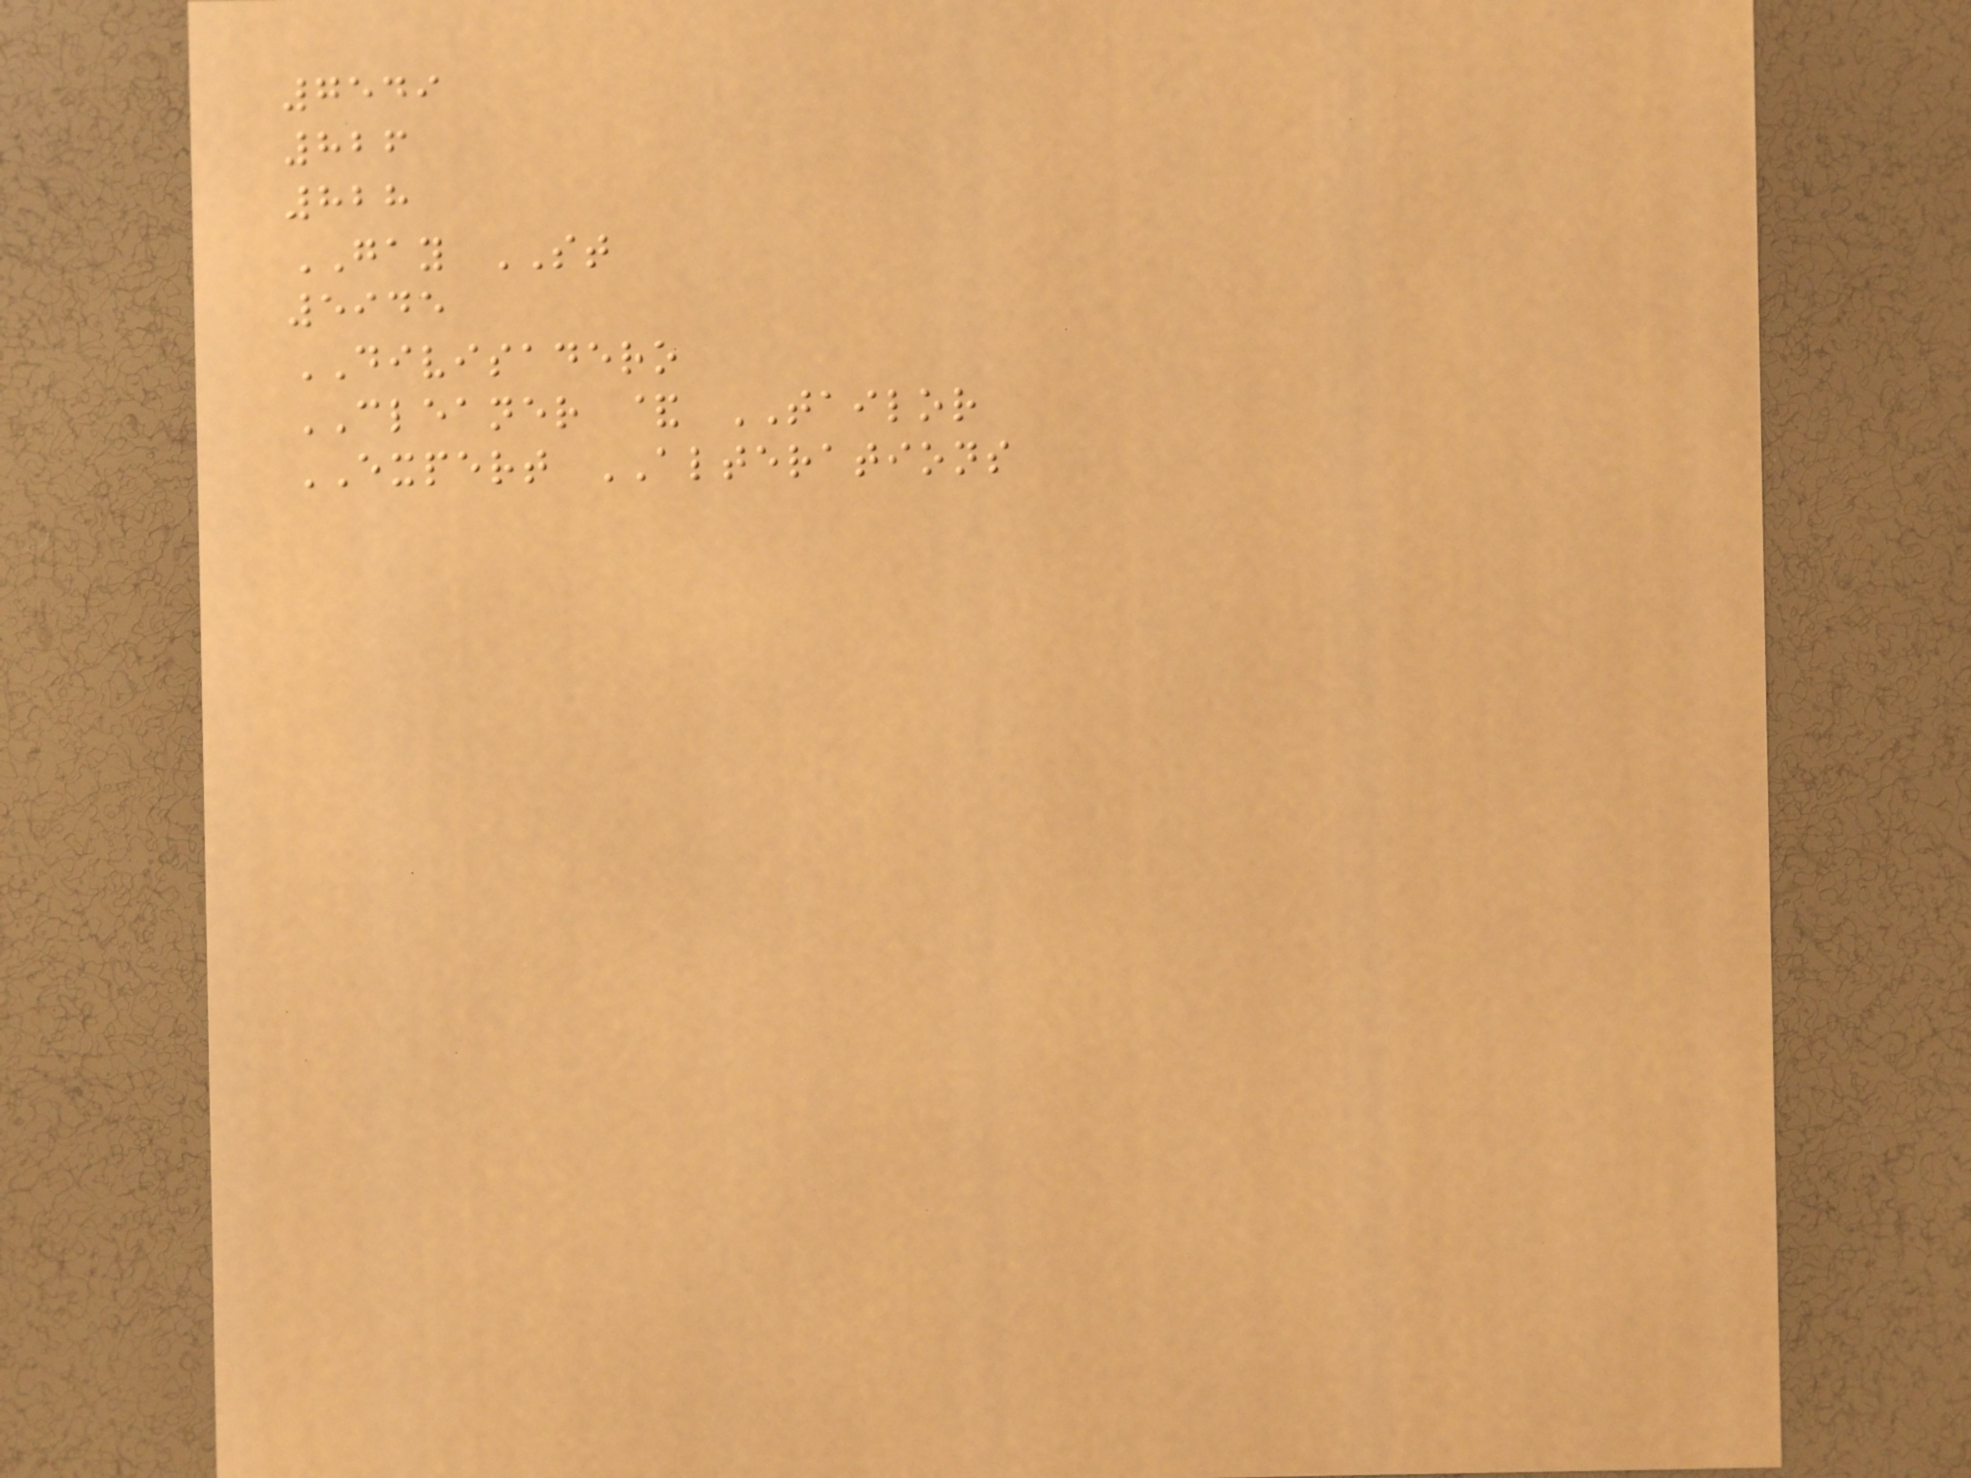7549
826
828
GAY ST
5945
DIVISADERO
CLEANER & TAILOR
EXPERT ALTERATIONS
